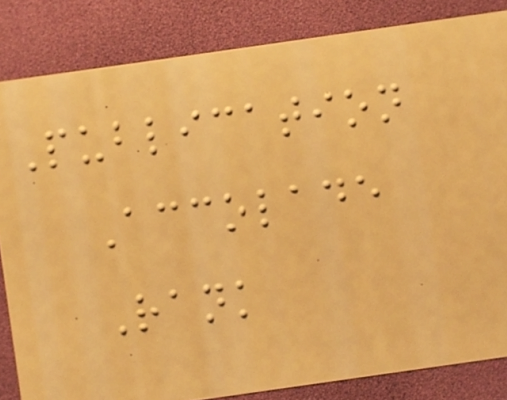Publication
Accolade
Rank
